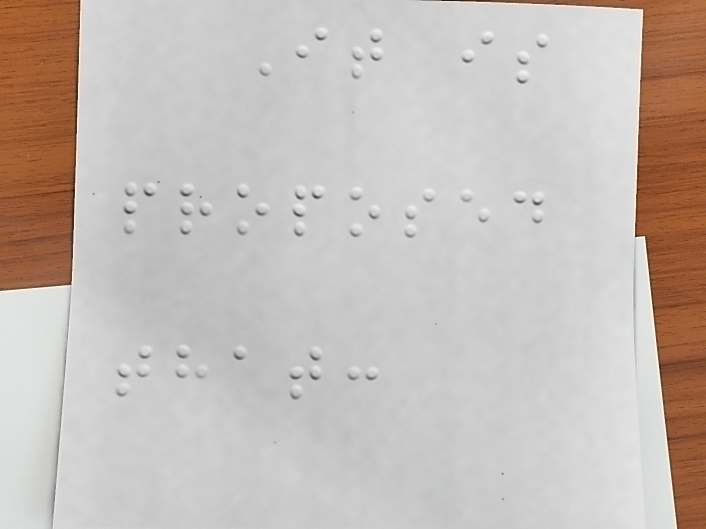It is
proposed
that:
